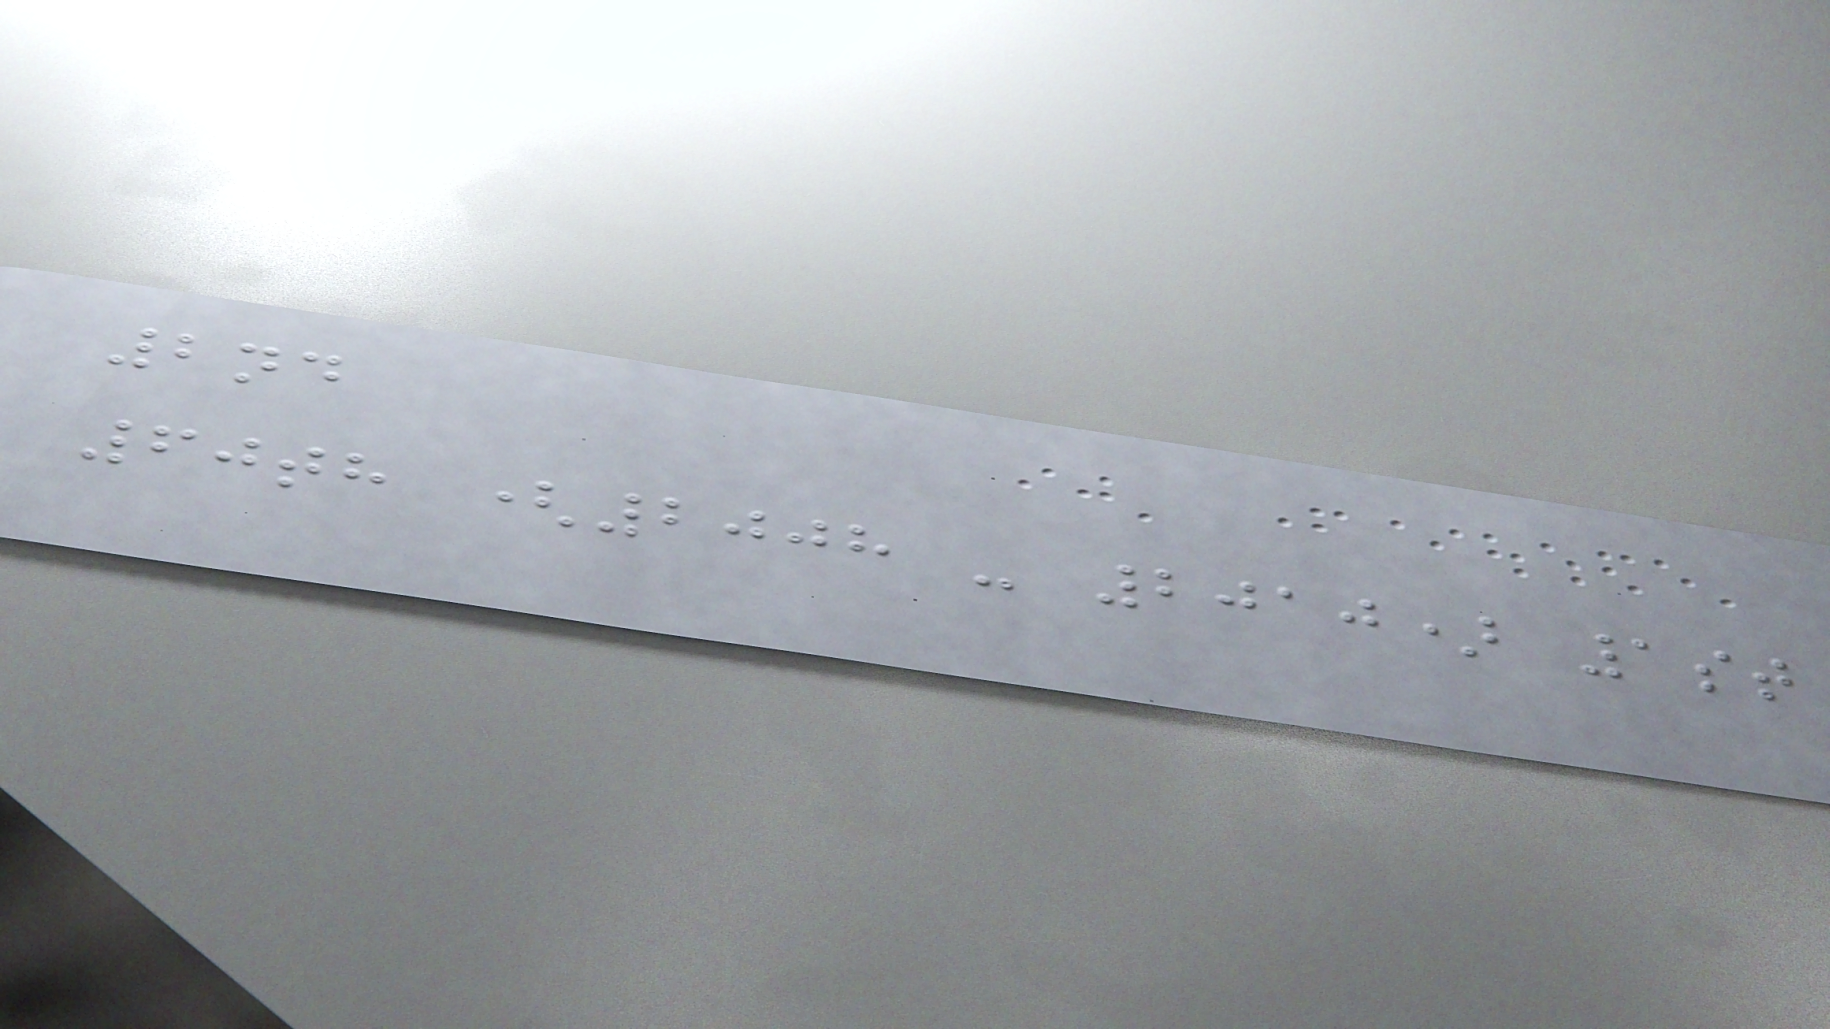2nd
60th (2008 - 2010) 1st
